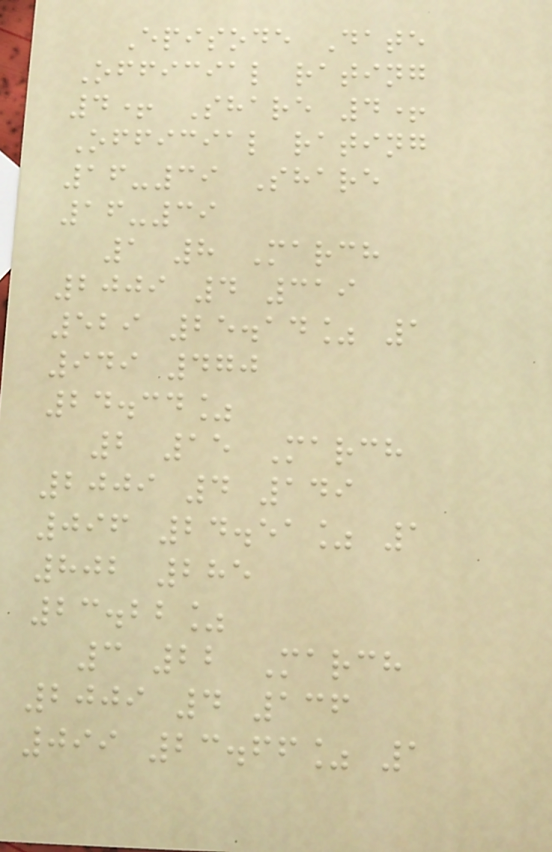Episode Date
Official rating
4+ Share 4+
Official rating
16-39 Share
16-39
1 8 March
2009 4 319
529 25.14% 1
949 470
24.34%
2 15 March
2009 4 149
096 24.51% 1
802 285
23.22%
3 22 March
2009 4 136
099 23.66% 1
